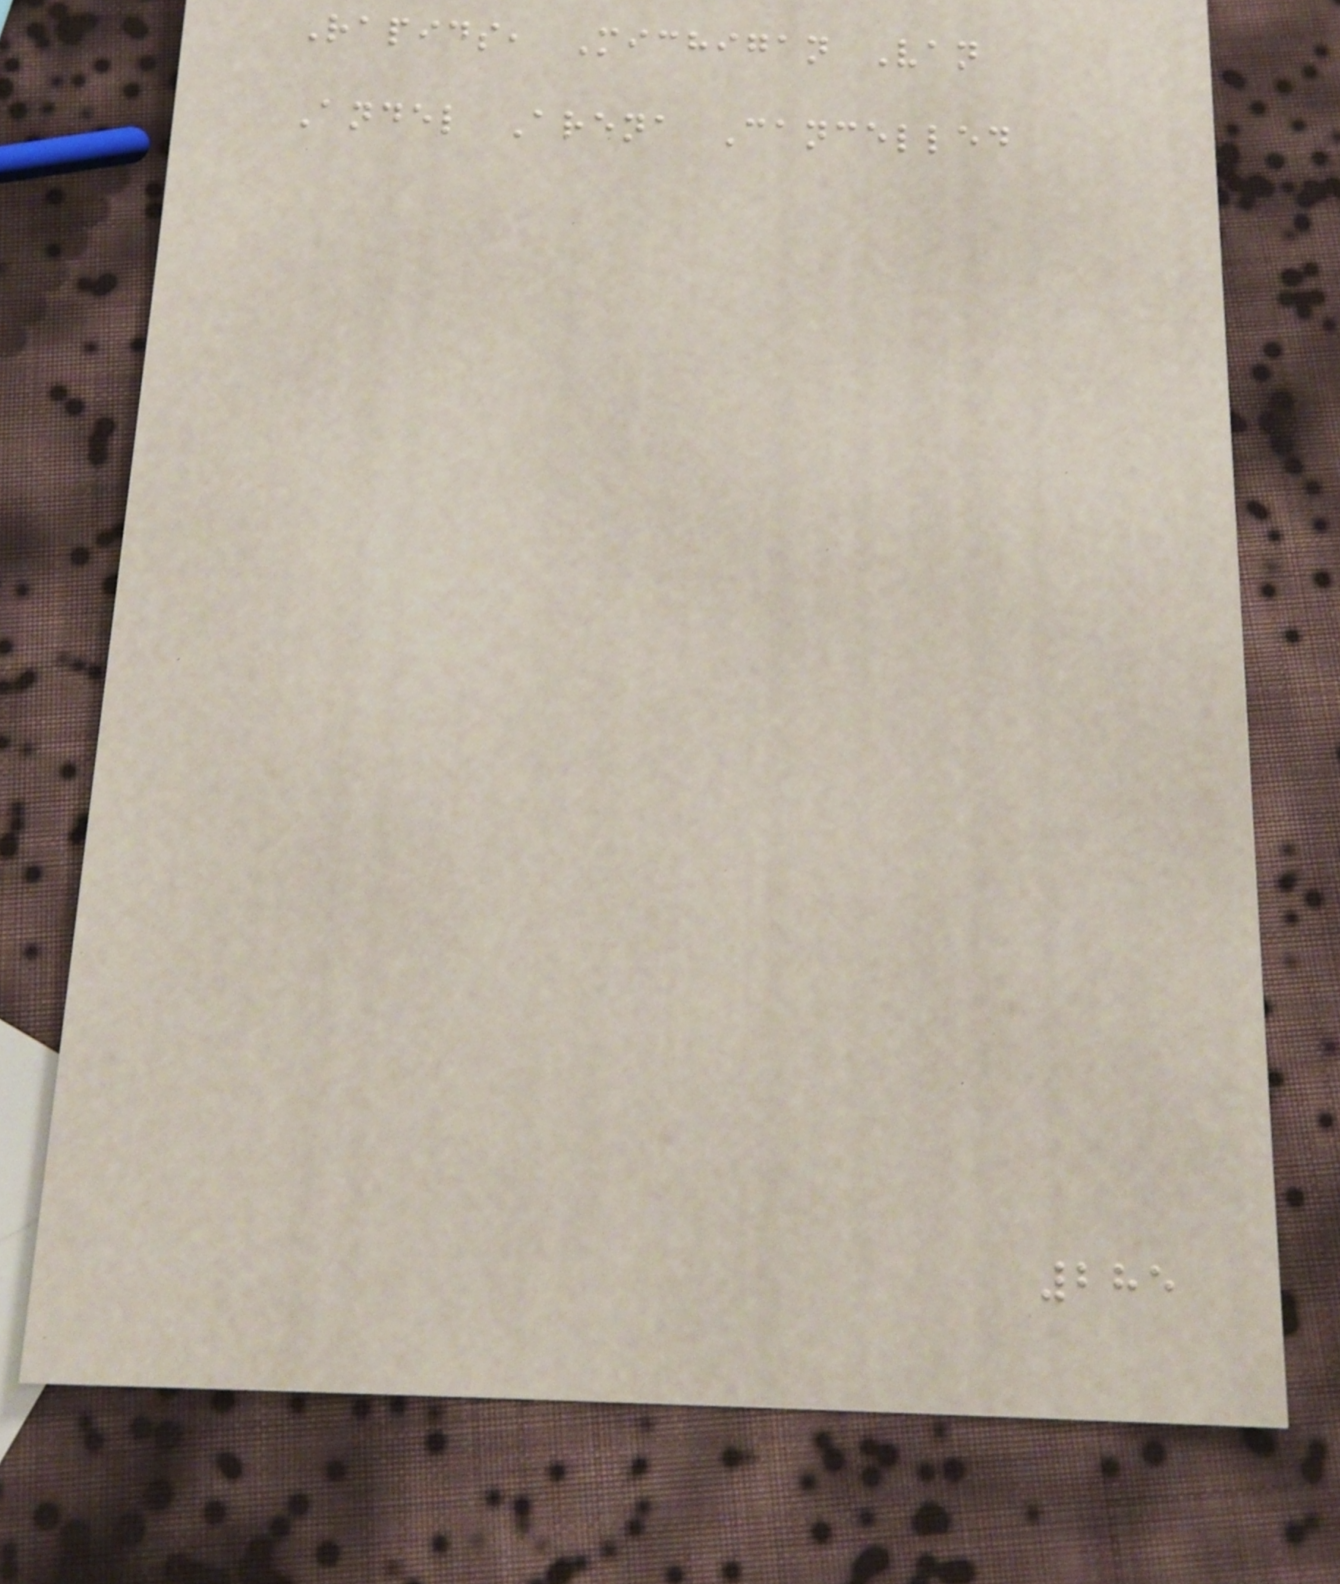Rapids, Michigan Van
Andel Arena Cancelled
285
